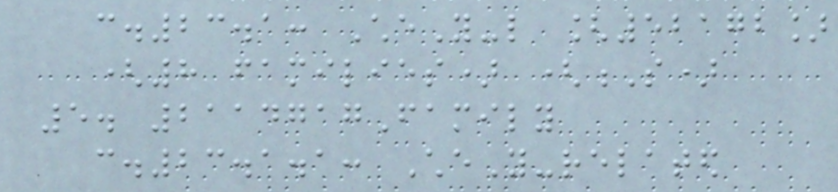c.23.1: CheY-like [52172]
(8 families) (S)
5. 2114717Family
c.23.1.1: CheY-related
